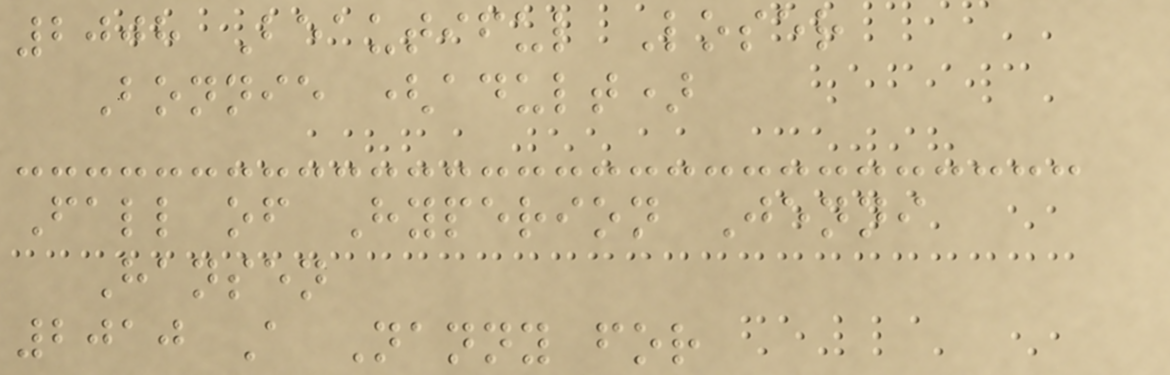2008 Beautiful Loser
Bonnie (adult)
Fall of Hyperion Jenni
Hansen
2010 A Nanny for
